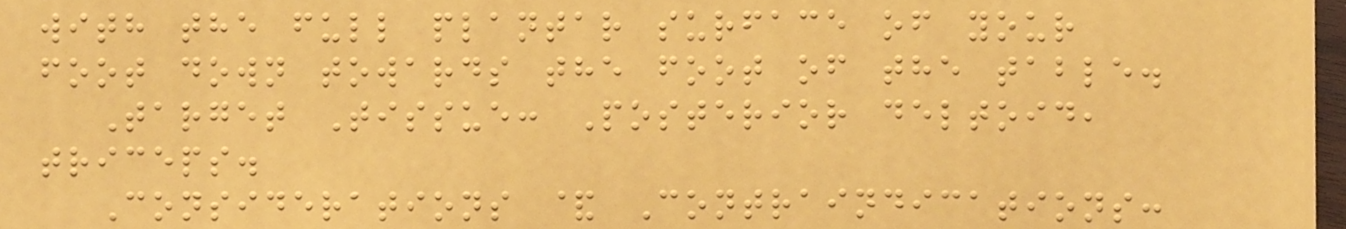with the full plantar surface of your
foot down towards the foot of the table.
Target Tissue: Posterior deltoid,
triceps.
Considerations & Contraindications:
